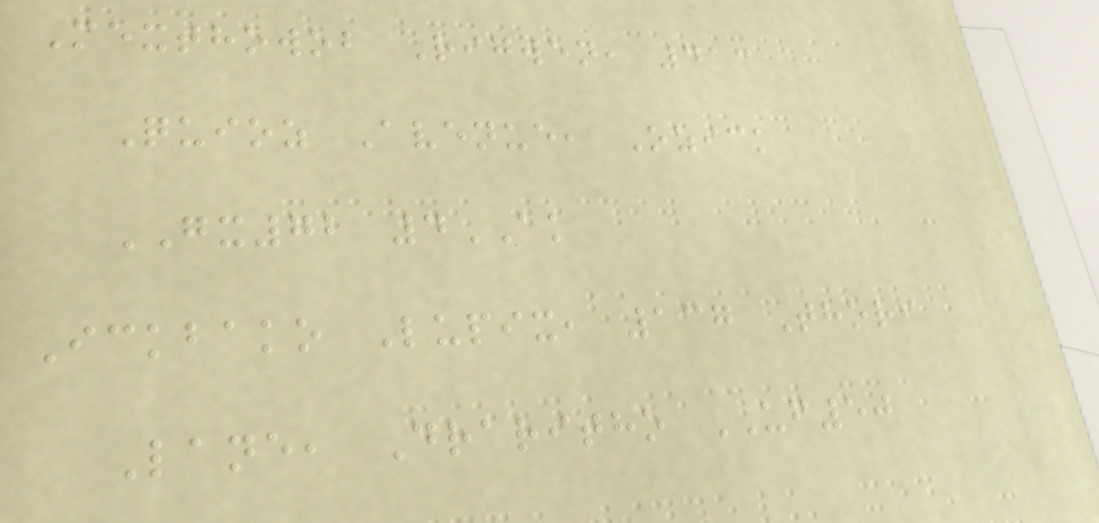Mexthowob Rigwen, 413
Quioz Avenue, Ozick
GX72 4AK
Ickbako Lupix, 137 Thori
Lane, Draritho UF50
